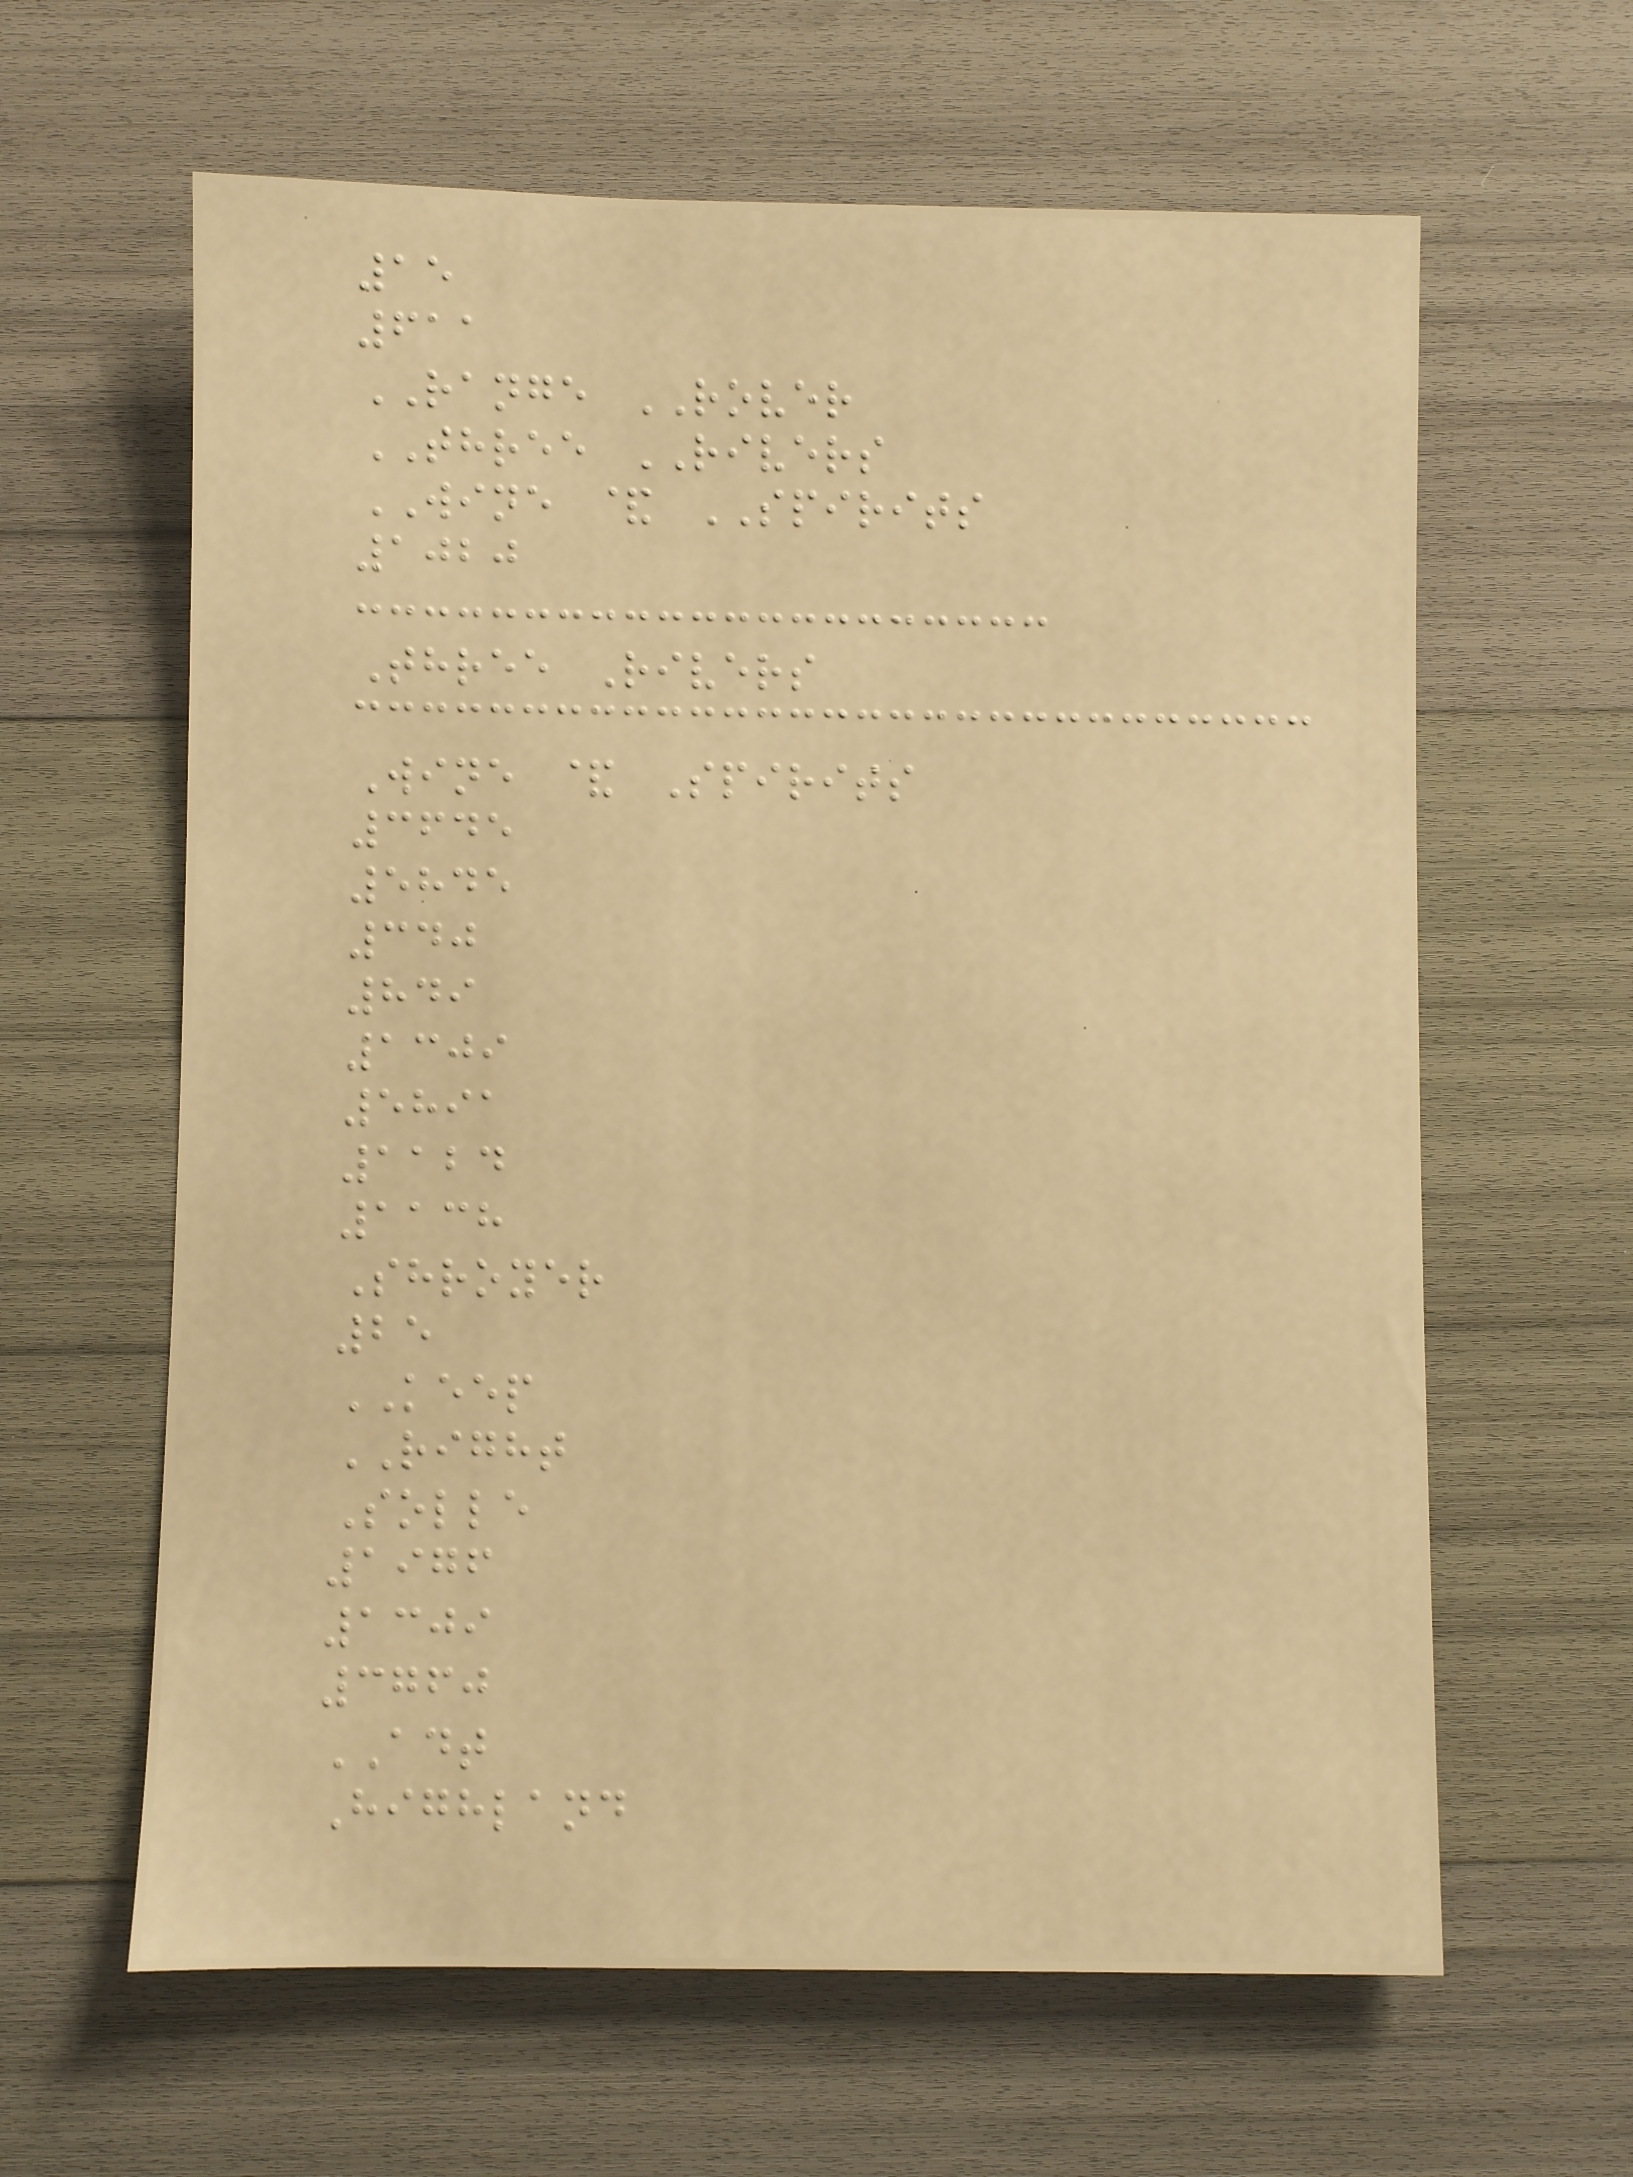15
611
RANGE ROVER
THREE RIVERS
WINE & SPIRITS
1020
Three Rivers
Wine & Spirits
3645
5845
340
849
1309
5891
1124
1138
Shroyer
25
KEEP
RIGHT
Solle
1976
1309
3760
ADT
Highland
